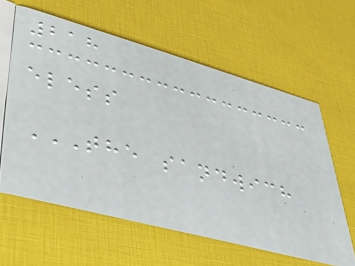218
eless
THE SANDWICH
